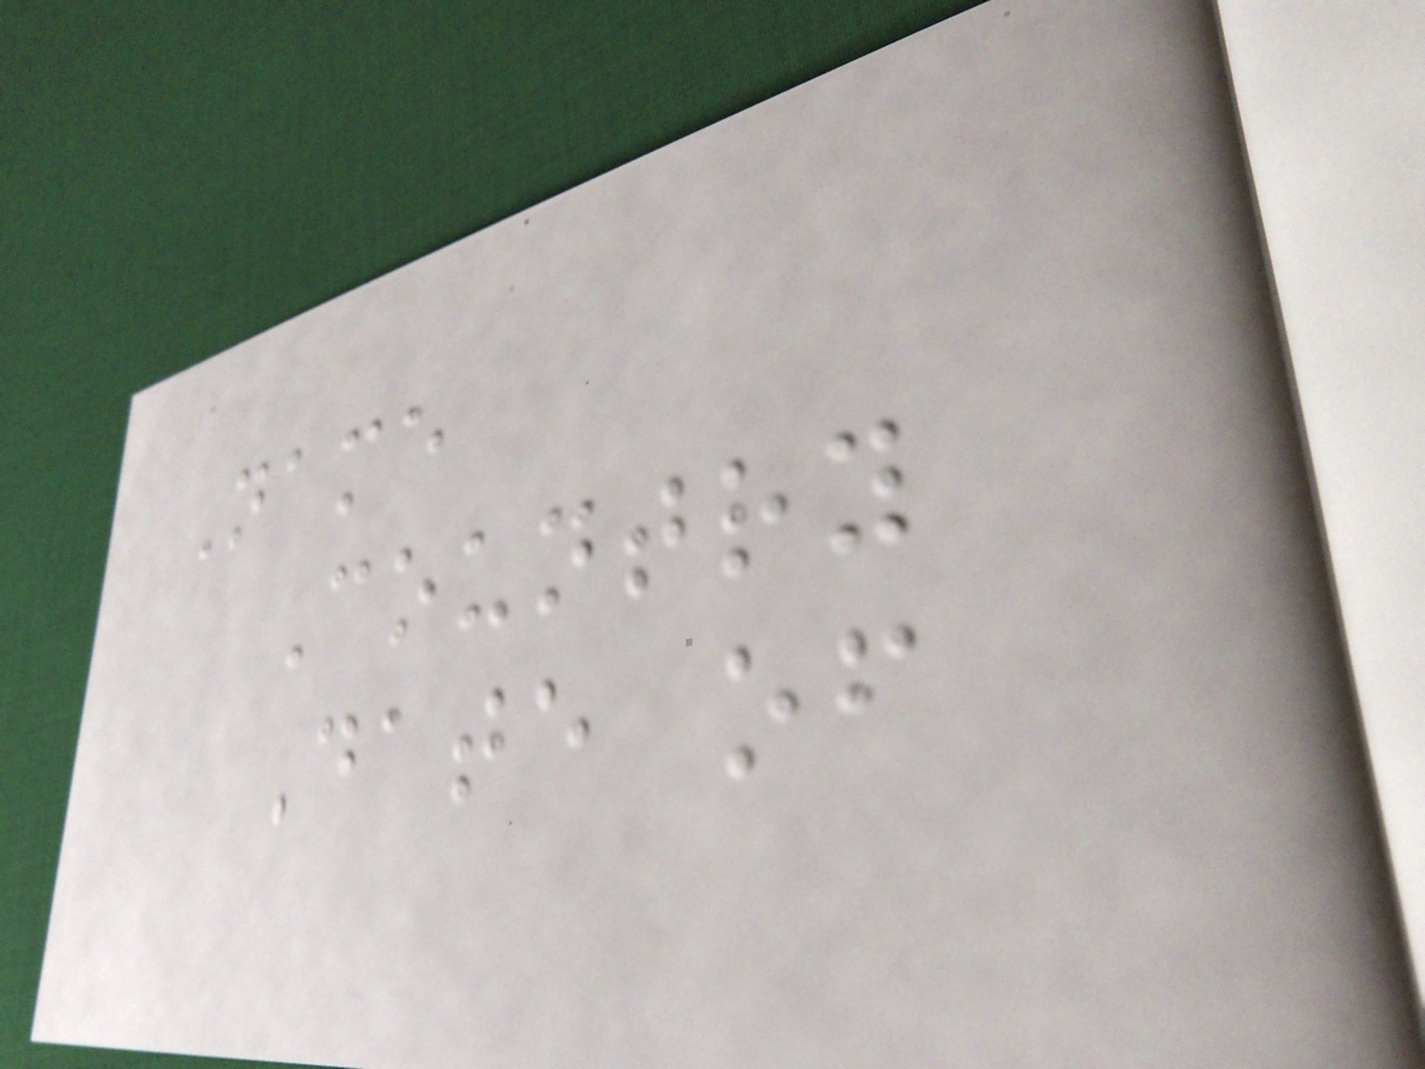Name
Country
Date of
